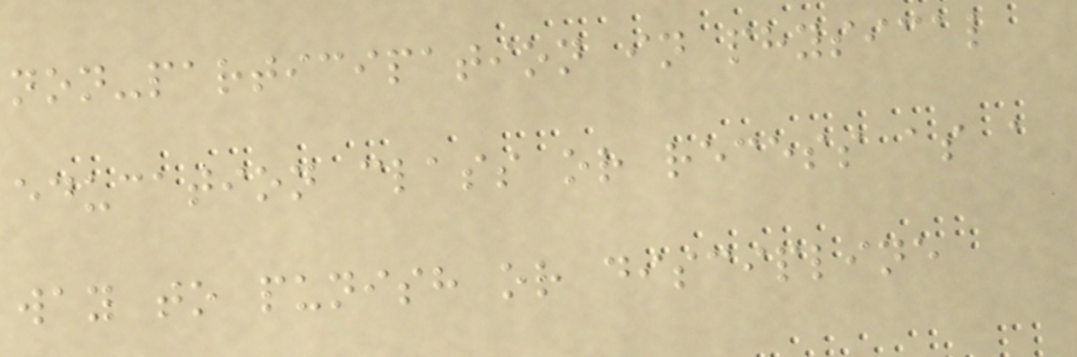non-participation in physical
education class or recess as a
way to punish or discipline
